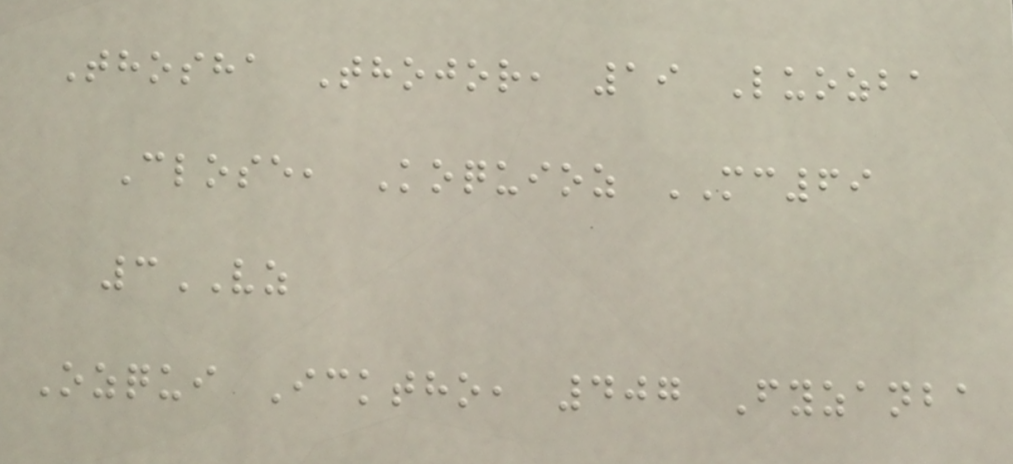Thosha Thojor, 19 Luozba
Close, Koquioz MC69
3VZ
Ozqui Icktho, 407 Fyzanba
